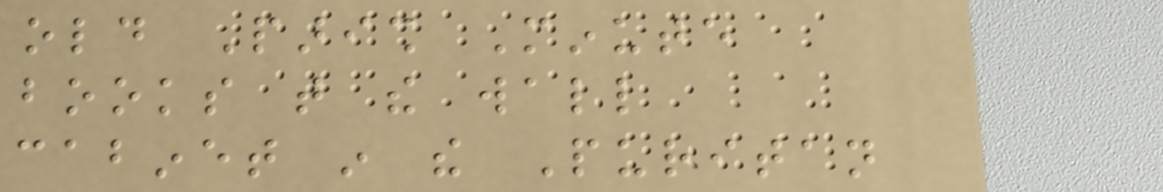old Parish Minute
books that the wall
cabinet in the Puritan
